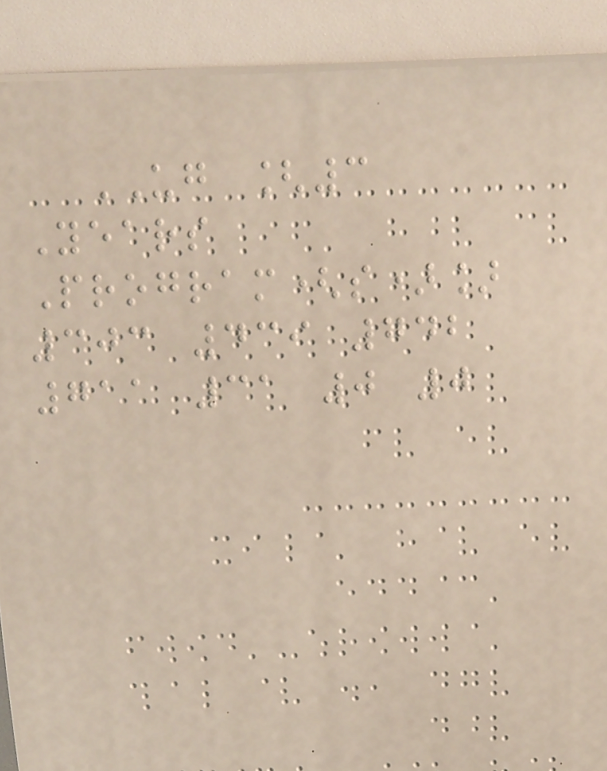UG [3
Years
Program(s)]
303 439 742
711 31 0 0
